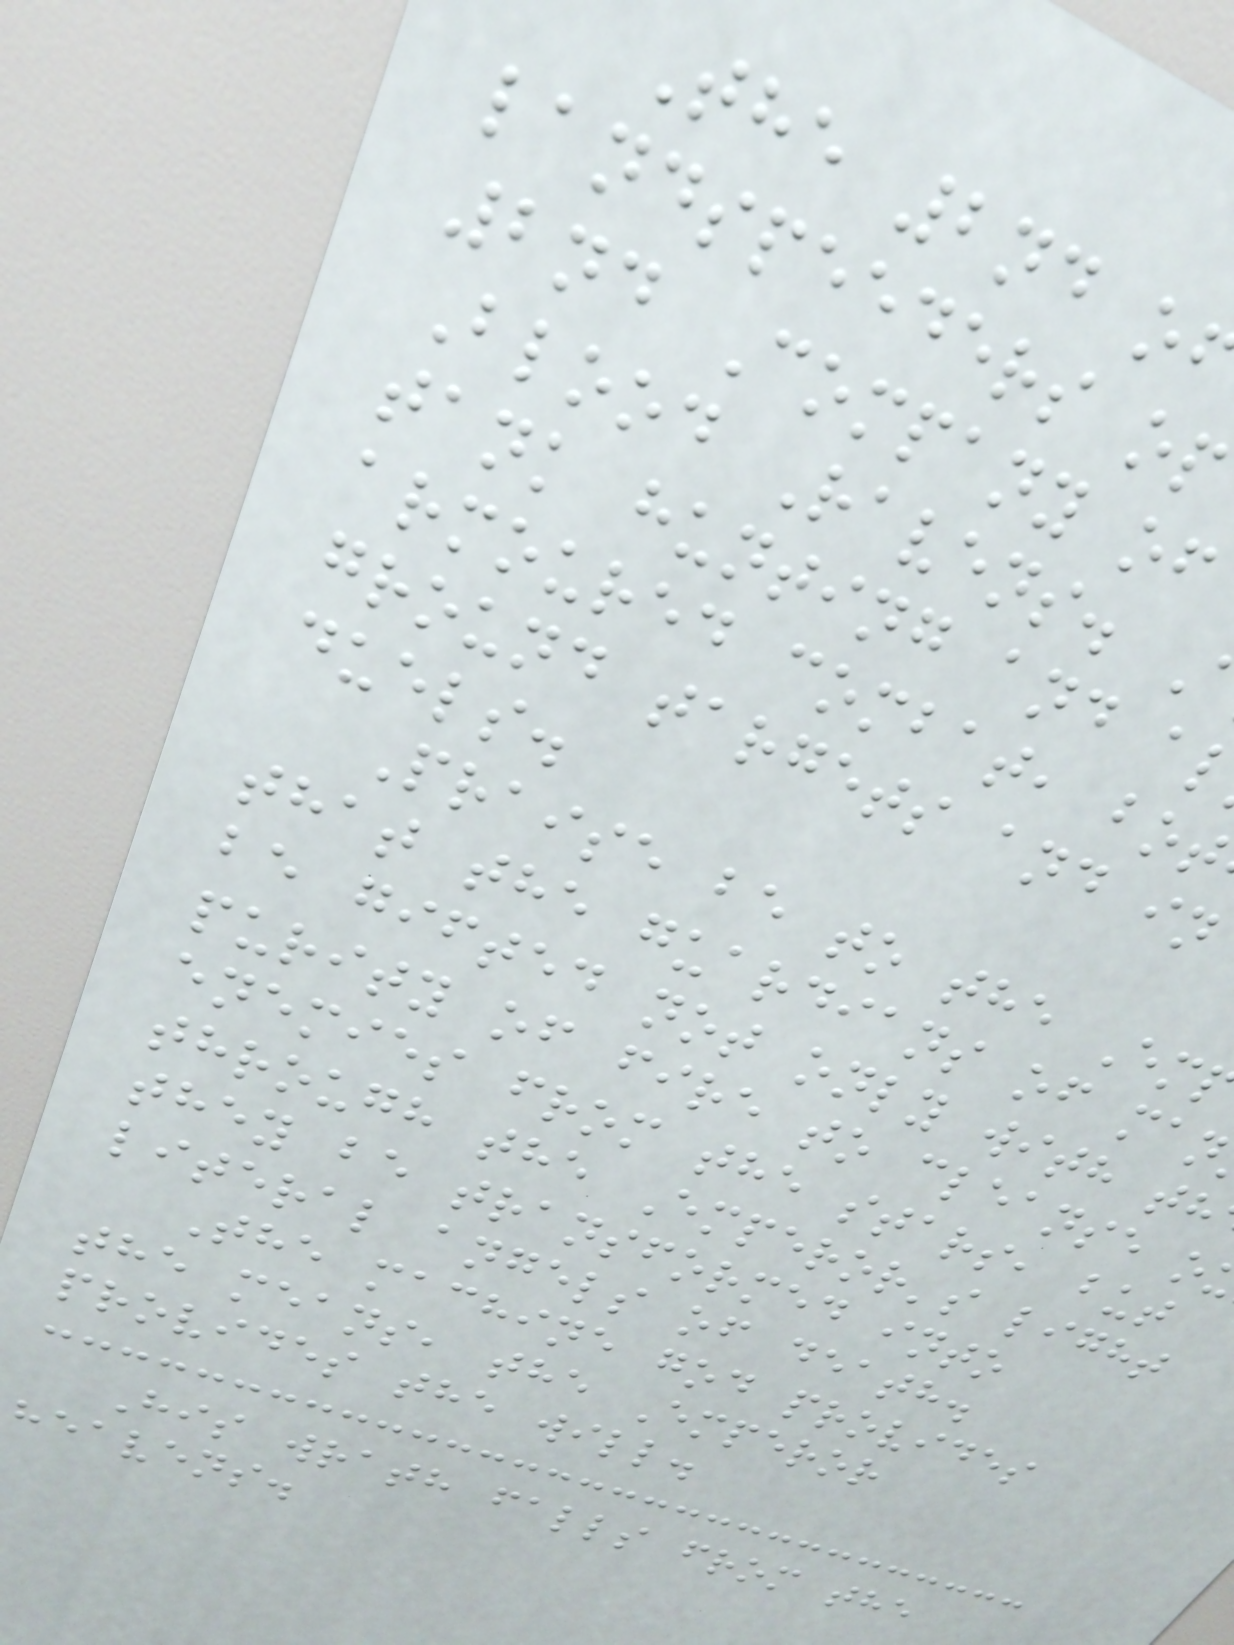The 2nd o
landspeeders op
2nd Company of
Blood Ravens.
tank hunting and a
armoured combat, bot
ground targets and in
duels.
Praise be to the Em
that the guardians of man
be gifted not only with th
purity of fire to cleanse o
enemies from the stars, but
through the Emperor's light
they be transformed into
literal angels of death.
The machine god provides
the means, the Emperor
provides the will.
His wrath falls from the
heavens.
